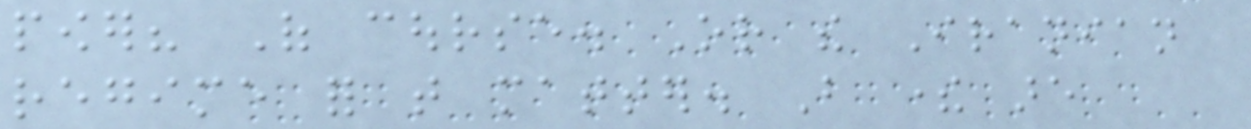power? Of course. Or the Iranian
regime for that matter. But there are
